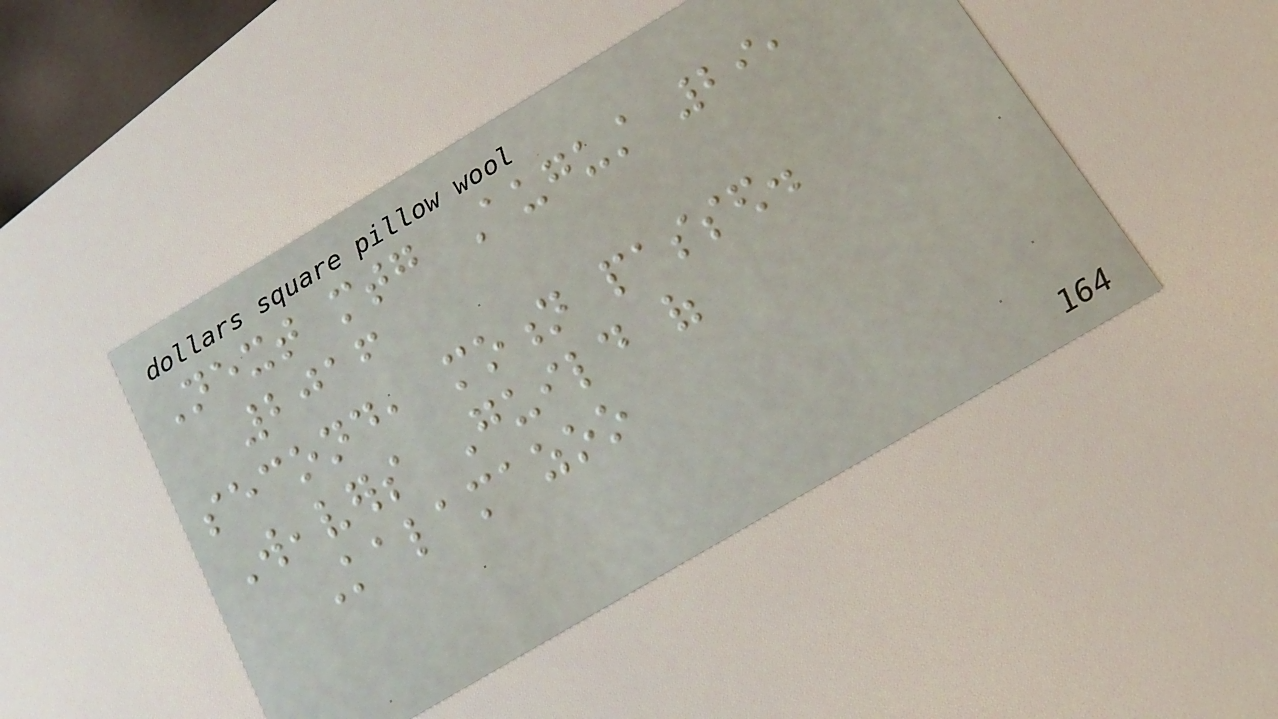Next mtg August 29,
2016
second, motion passed.
Weavers Guild of
Kalamazoo
